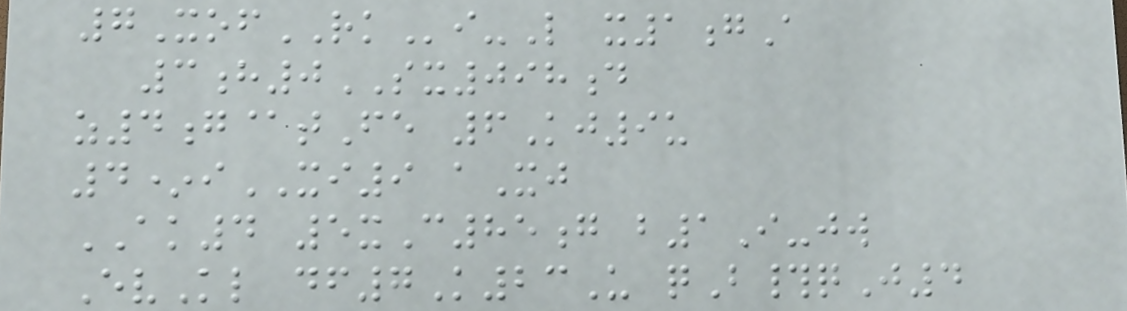7XofRKi-L x1gA
3h0SX098d
z4g@tFe 6Kj9u
4*iXI9 aXj
AK4 5xC85g b1I-jw
EvKl df7K23U qB#qJ4
